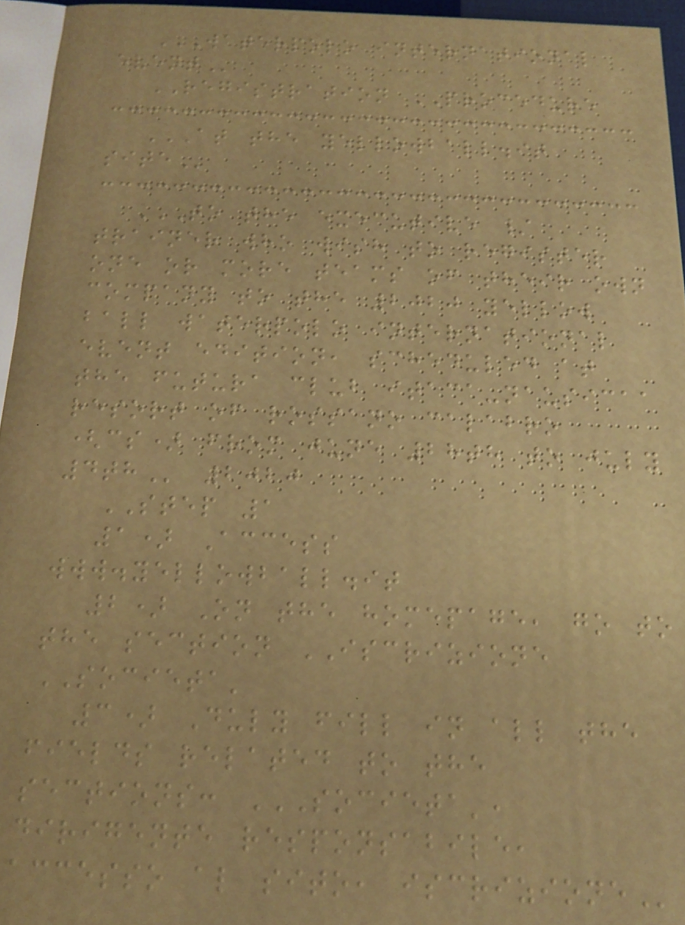WATERPOLO INTERNATIONAL
EVENT
REGISTRATION PROCEDURE
AT THE YELLOWBALL.IT
SITE
TO THE EXECUTIVE /
TRAINER WHO WISH TO REGISTER
ONE OR MORE TEAMS OF THEIR OWN
COMPANY TO THE 2020 YELLOW
BALL WATERPOLO INTERNATIONAL
EVENT EDITION, SCHEDULED AT
THE FUTURA CLUB ITACA-NAUSICAA
RESORT OF ROSSANO CALABRO
(CS) FROM JUNE 28TH TO JULY
4TH 2020
STEP 1
1) Access
www.yellowball.it
2) On the homepage, go to
the section ISCRIZIONE
SOCIETA'
3) Duly fill in all the
fields related to the
sections: SOCIETA',
DIRIGENTE RESPONSABILE,
ACCESSO AL SITO, ISCRIZIONE
